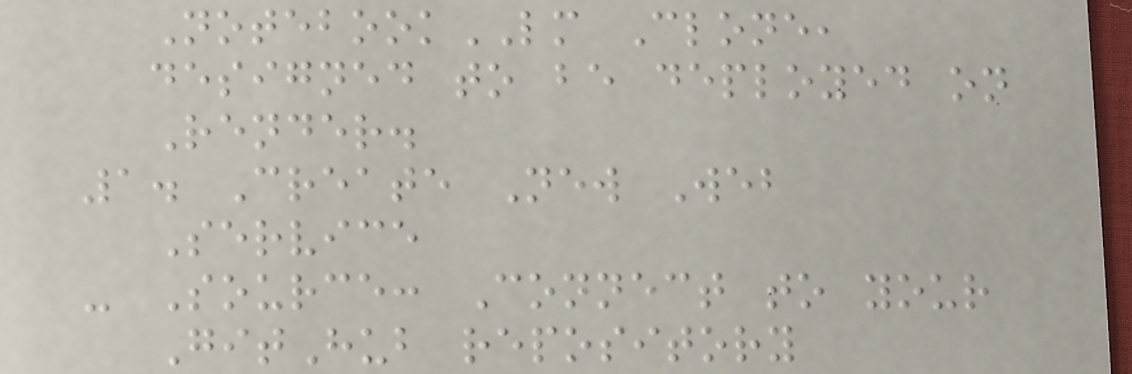NotebookLM Clone,
designed to be deployed on
Render.
1. Create New Web
Service
- Source: Connect to your
GitHub repository
